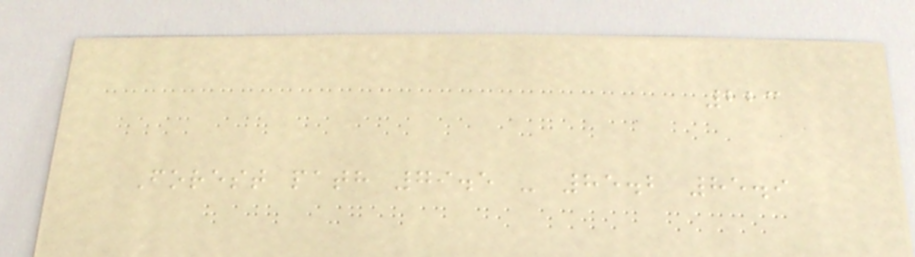223
Forest path 79.5 - 85.2 85.9
